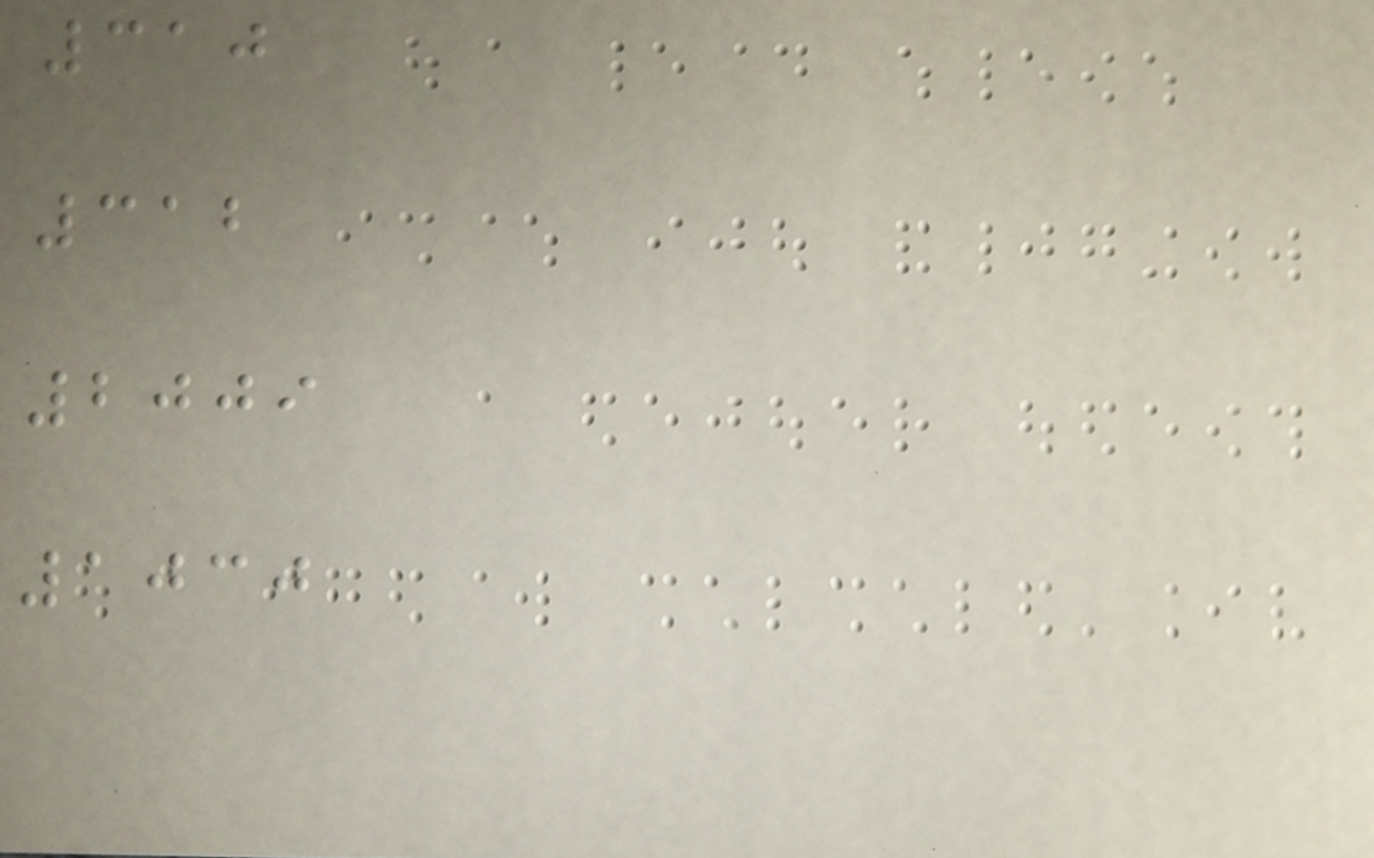310
312
2009
1030
